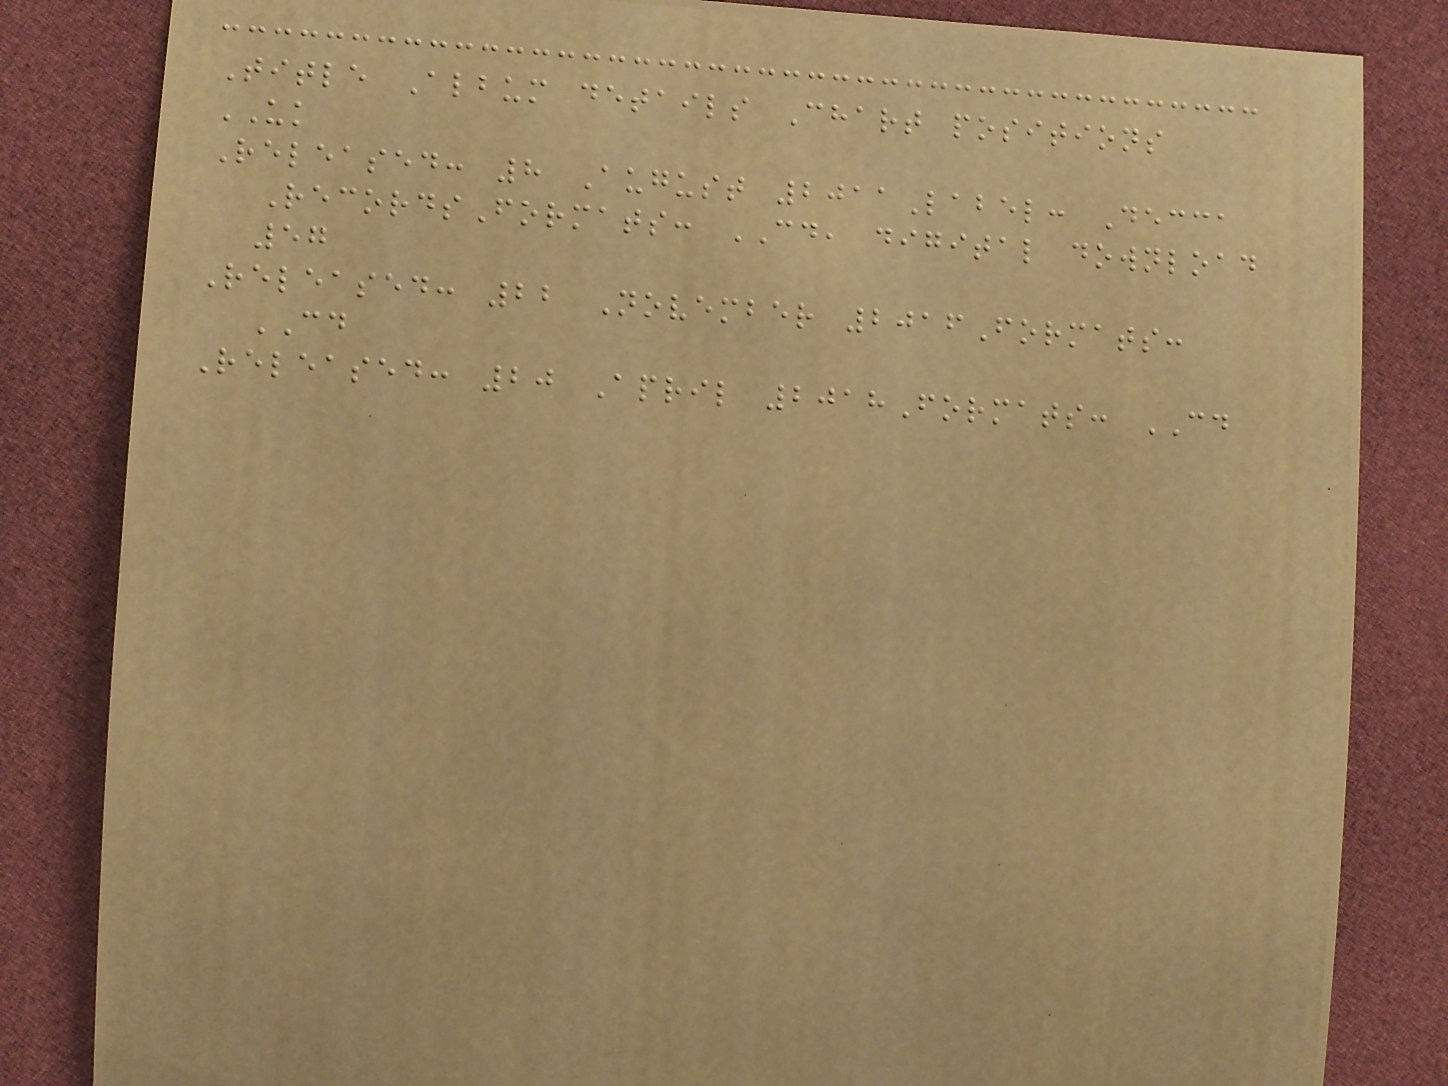Title Album details Chart positions
UK
Released: 8 August 2011Label: Decca
RecordsFormats: CD, digital download
57
Released: 22 November 2016Formats:
CD
Released: 20 April 2018Formats: CD
